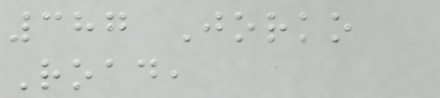387 Jorko
Road,
